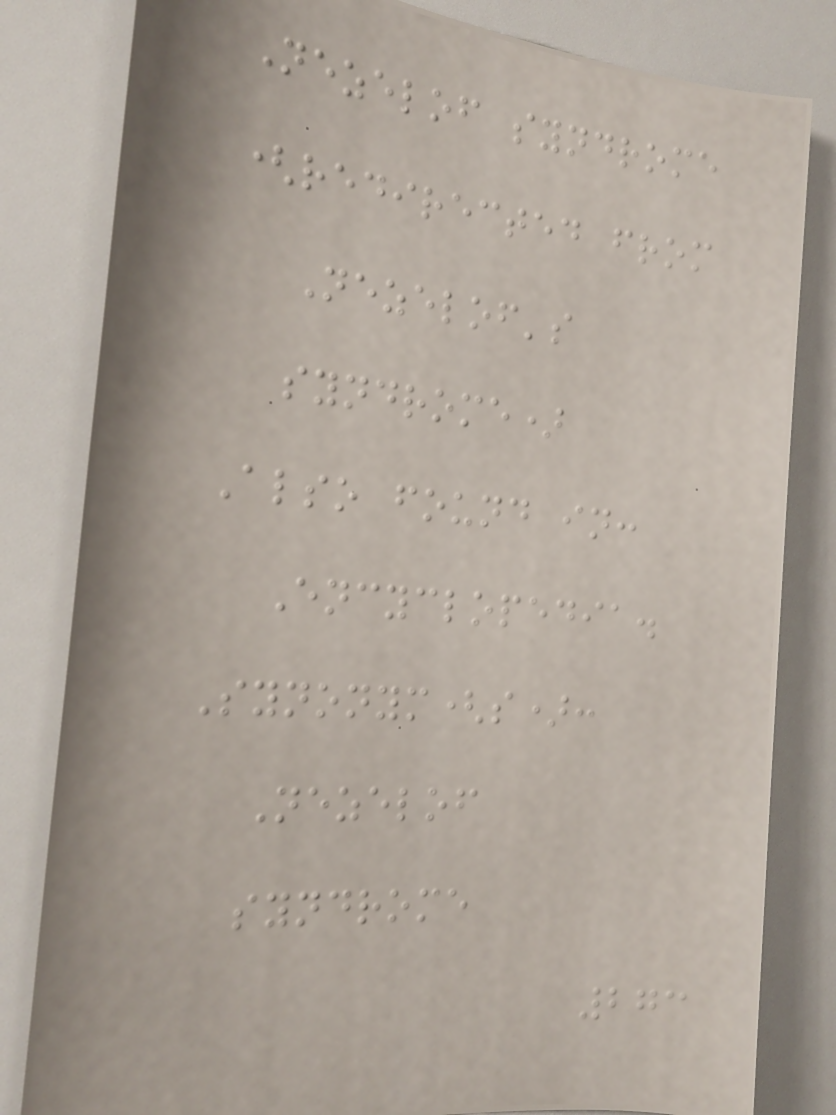Nezelof syndrome
(redirected from
Nezelof's
syndrome)
Also found in:
Encyclopedia.
Synonym(s):
Nezelof
syndrome
273
